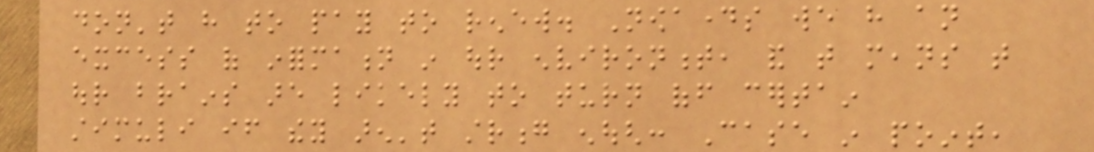don't have to pay to renew. Nowadays we have an
excess of information in our environment, and that means that
our brains are likely to turn off certain
stimuli if they aren't strong enough: Case in point,
